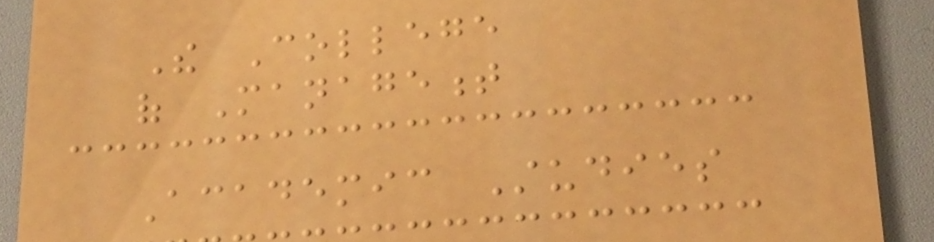The College
of Management
Academic Studies
